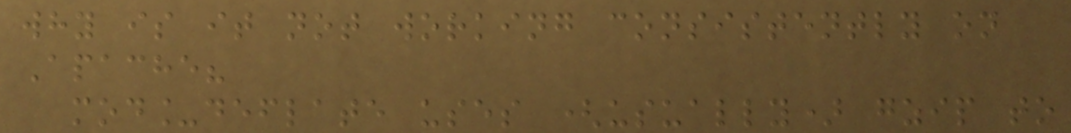why is it not working consistently on
Apache?
mod_deflate uses (usually) gzip to
